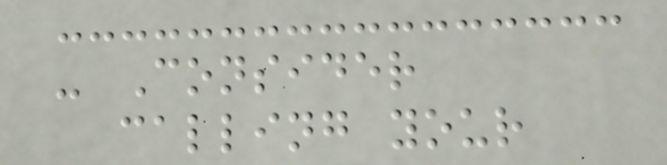- Consider
calling your
